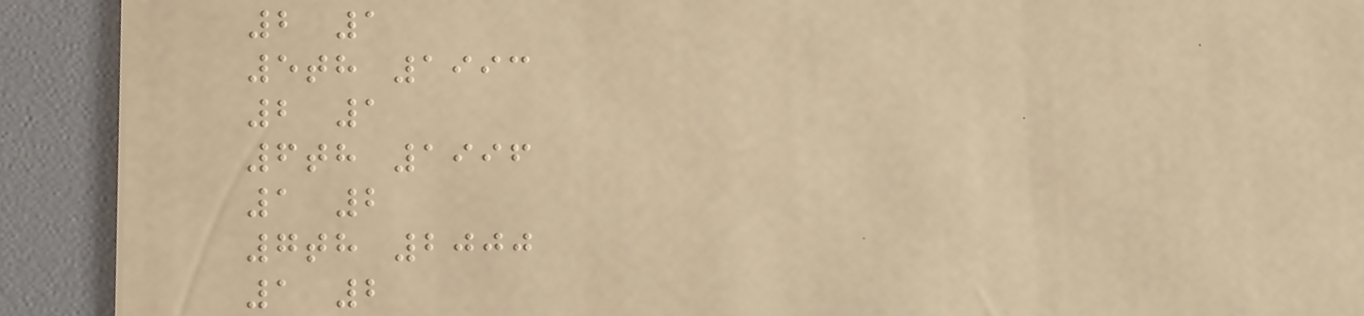2 1
5th 1993
2 1
6th 1996
1 2
7th 2000
1 2
